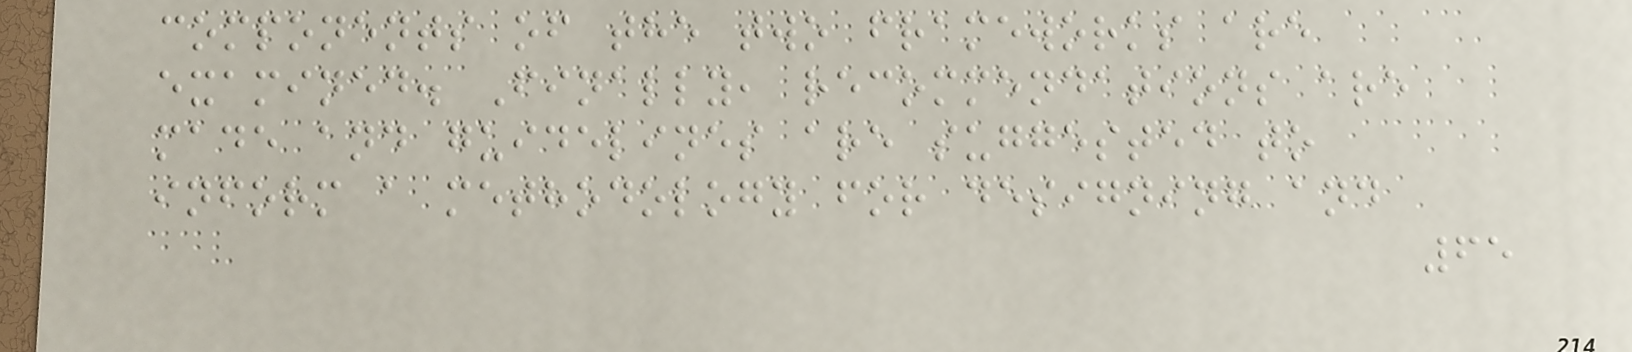components of the two frameworks are
examined. Finally, recommendations are
made and guidelines are suggested to
inform a methodology for designing and
65
